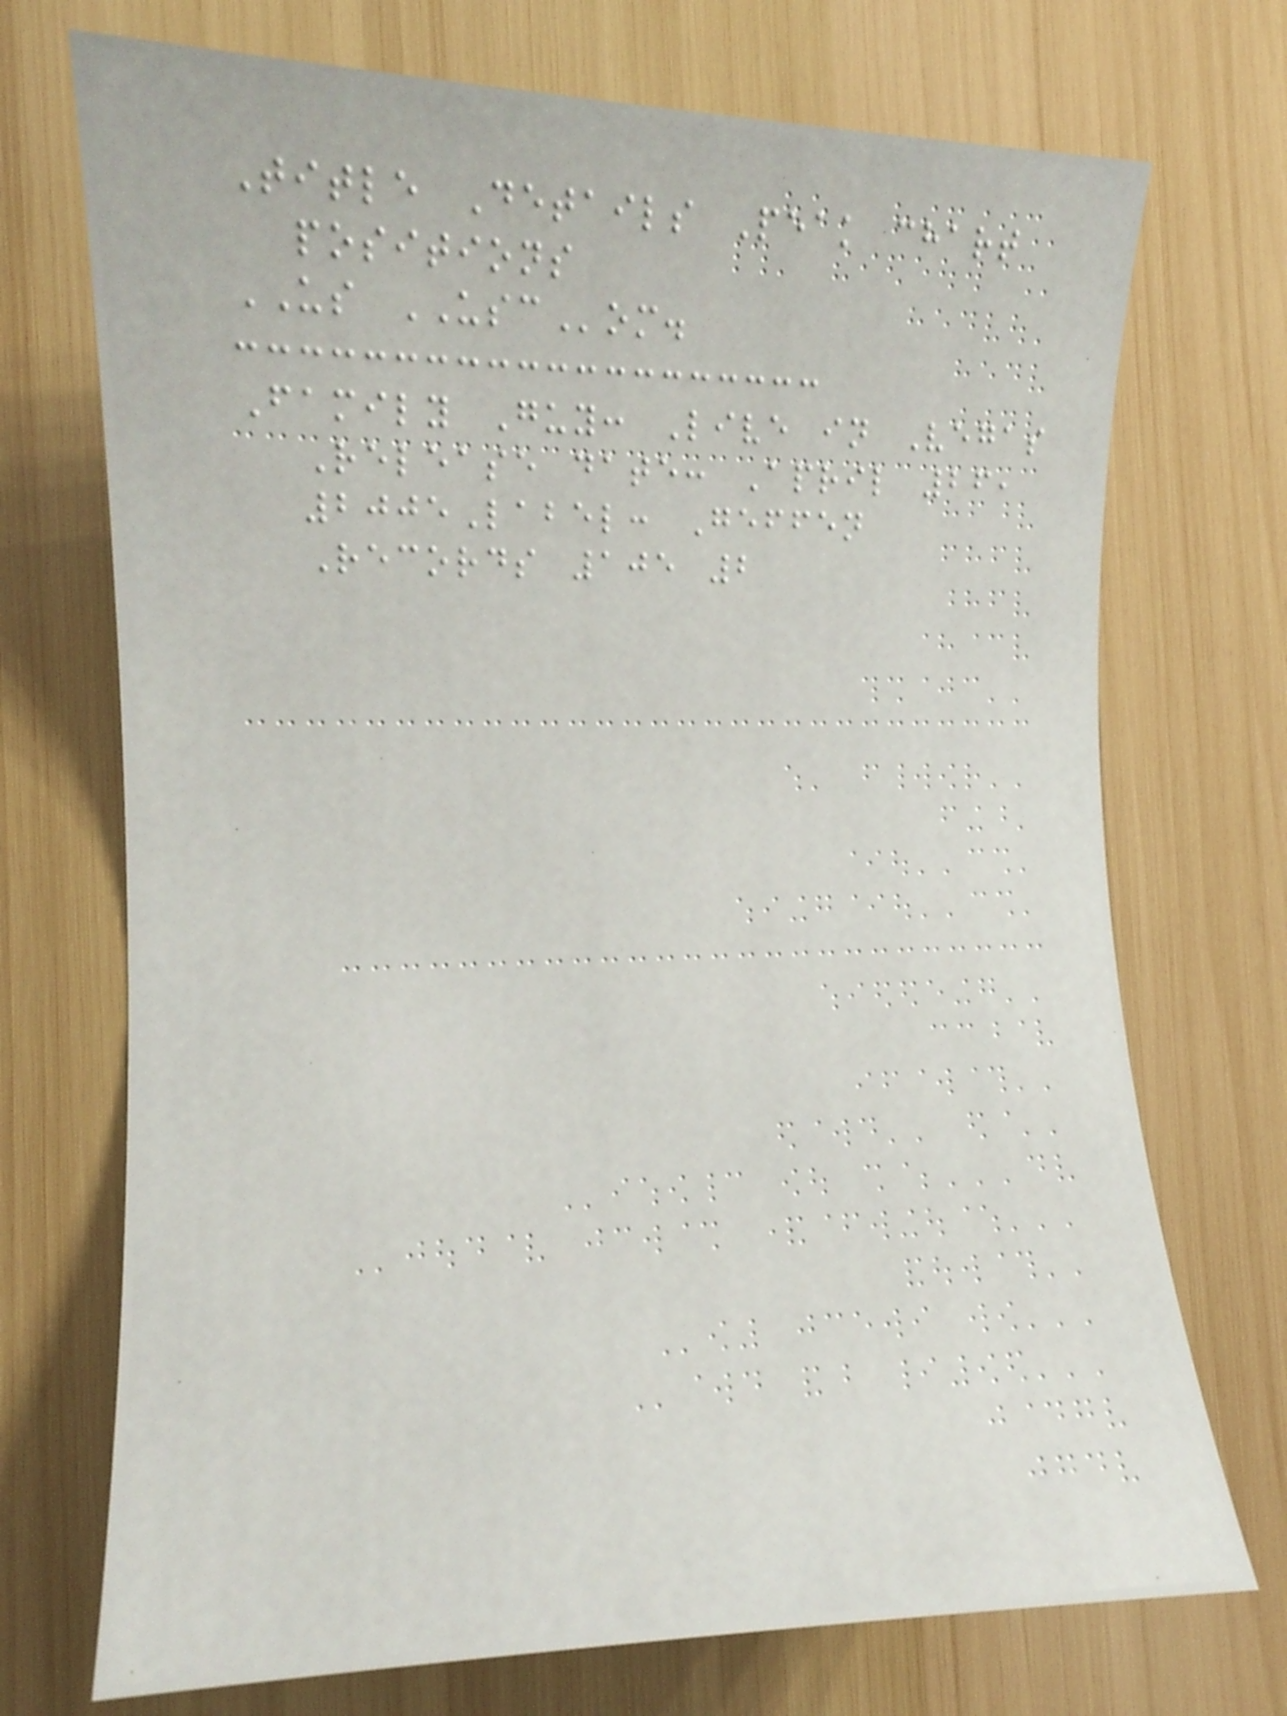Title Details Peak chart
positions
US USCom.
Family Guy: Live in Vegas
Release date: April 26,
2005Label: Geffen
Records 105 2
